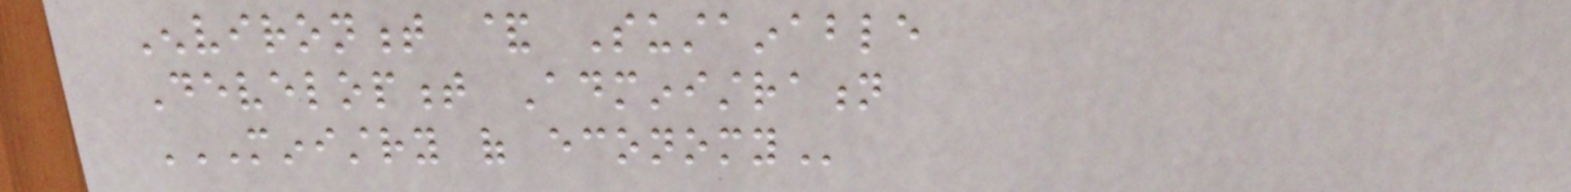Environment & Sustainable
Development Administration
MINISTRY OF ECONOMY
